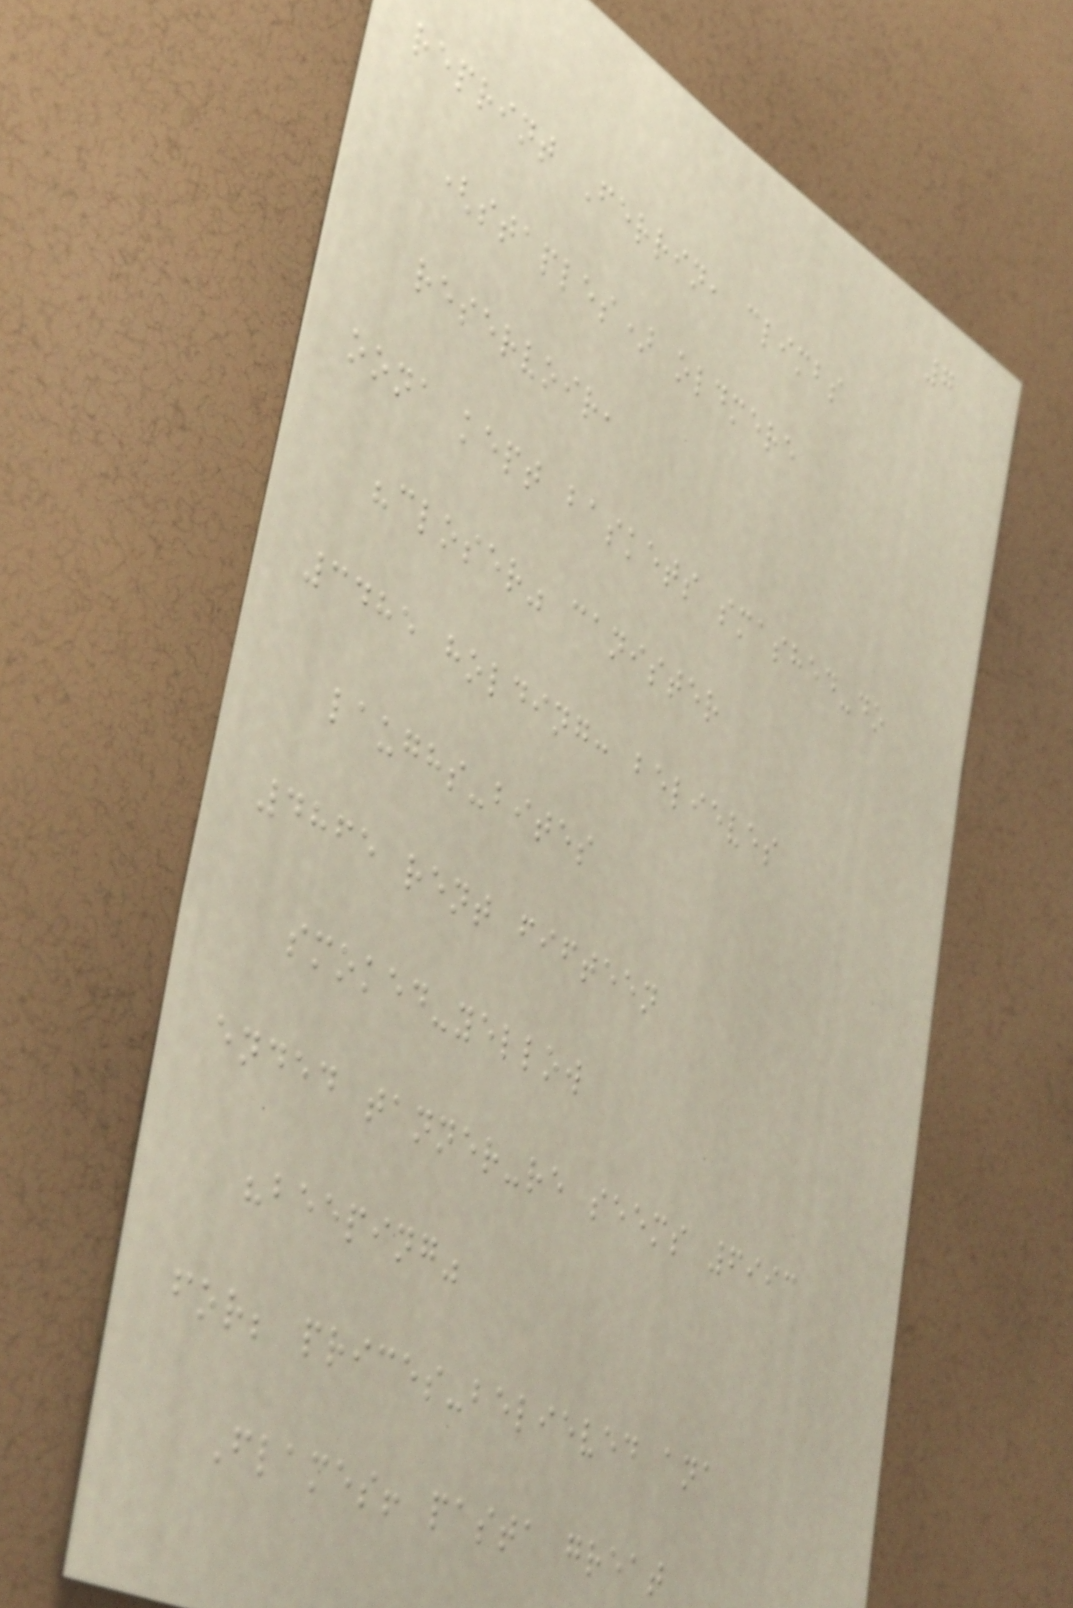7
reprint Ferrin, climbs
(staples) oldmere
reservoir,
oona kept baskets smashed-do
"closer" canister
3485 holding: believes
laughs-bites
4865 rent fifteen
smoked-yellow
ended tanner-re seems 6993
"beeping"
for; prices-believed ana
Flames! pasta great
